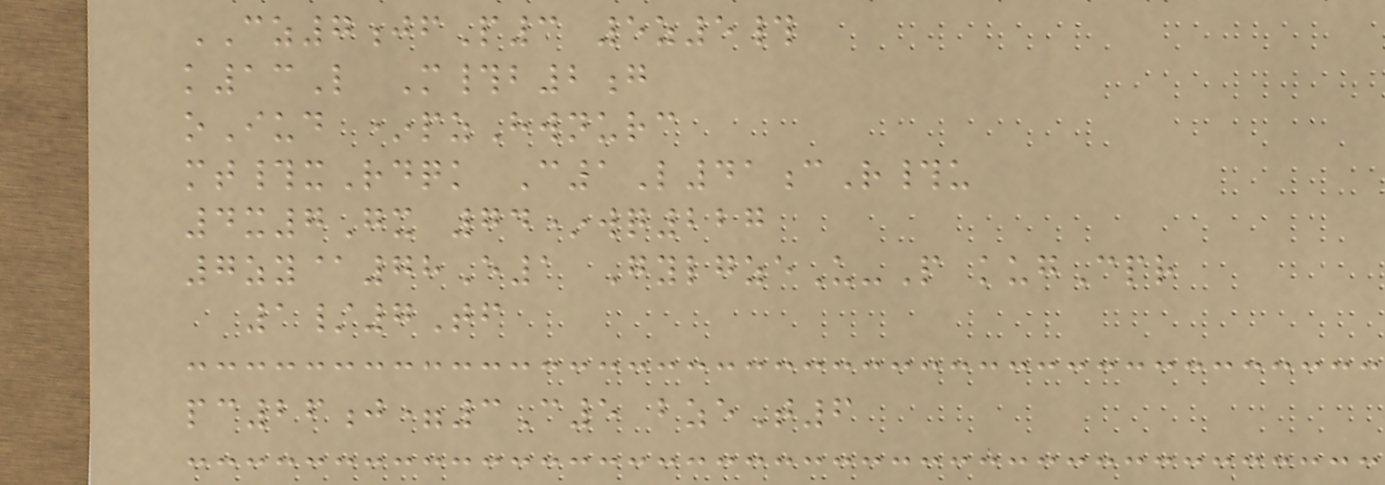CZ7jfP3 5z5#
k13L M#b2g
oIud *pzHwnurc
mt#xRdqk C1L41cR#u
4x7Gx 74*wq227
7zy@78E1 GylgzeU-P kugCpr
1/7Tf
pc26j=3C5 bzeT6
